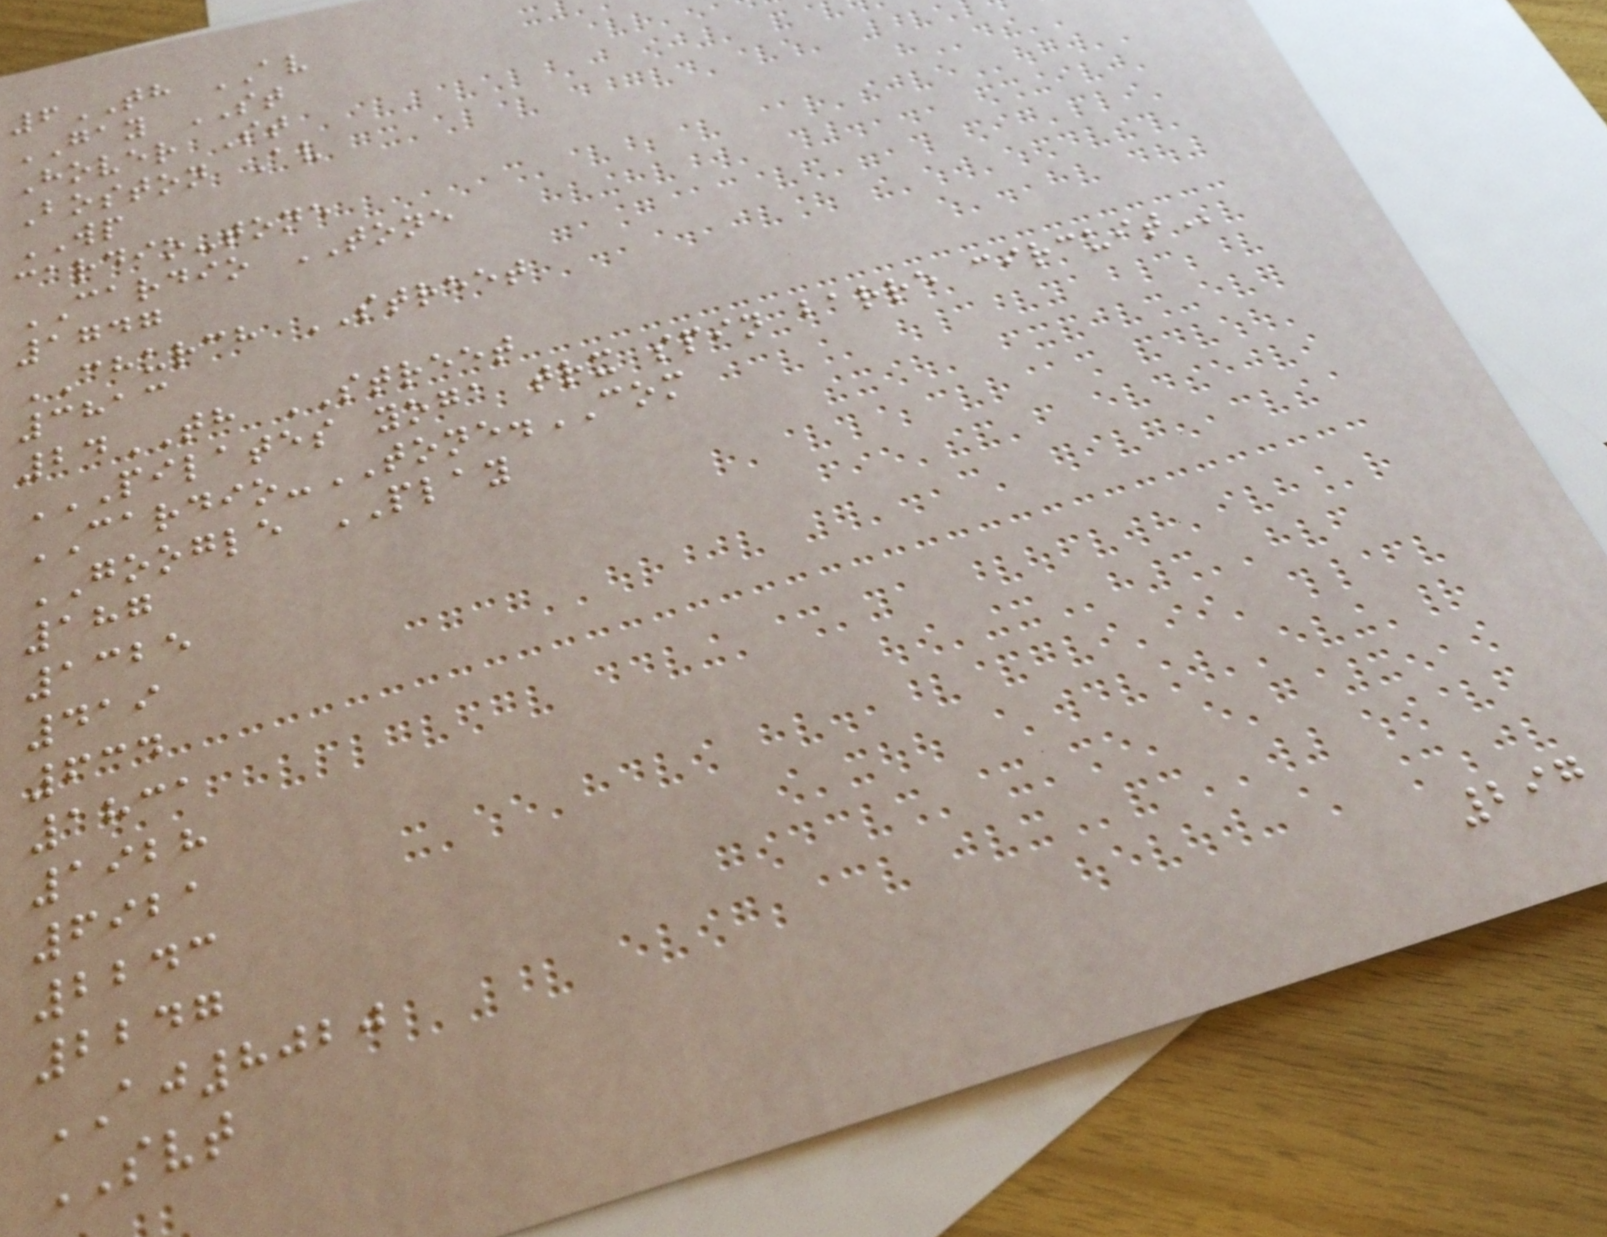6TH AV
GAY ST
Hover St
Boston Av
WP
cardio-tone
CARDIO TONE
1747
CHURCH STREET
3813
24TH STREET
PILATES YOGA TRX SPIN BARRE CIRCUIT
CARDIO-TONE.COM
GOOGLE PLAY
187
1325
419
634
1831
1928
6921
2243
2247
AJ8020
SVT
297
